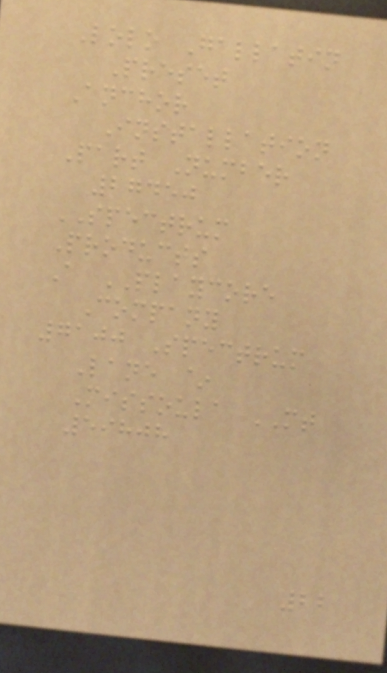Lolo Gallatin
Preset
Anchor
Installation
Part Number
27450
SPECTRUM
Products
A PLAYCORE
Company
7100 Spectrum
Lane ~
Missoula MT
59808
22
